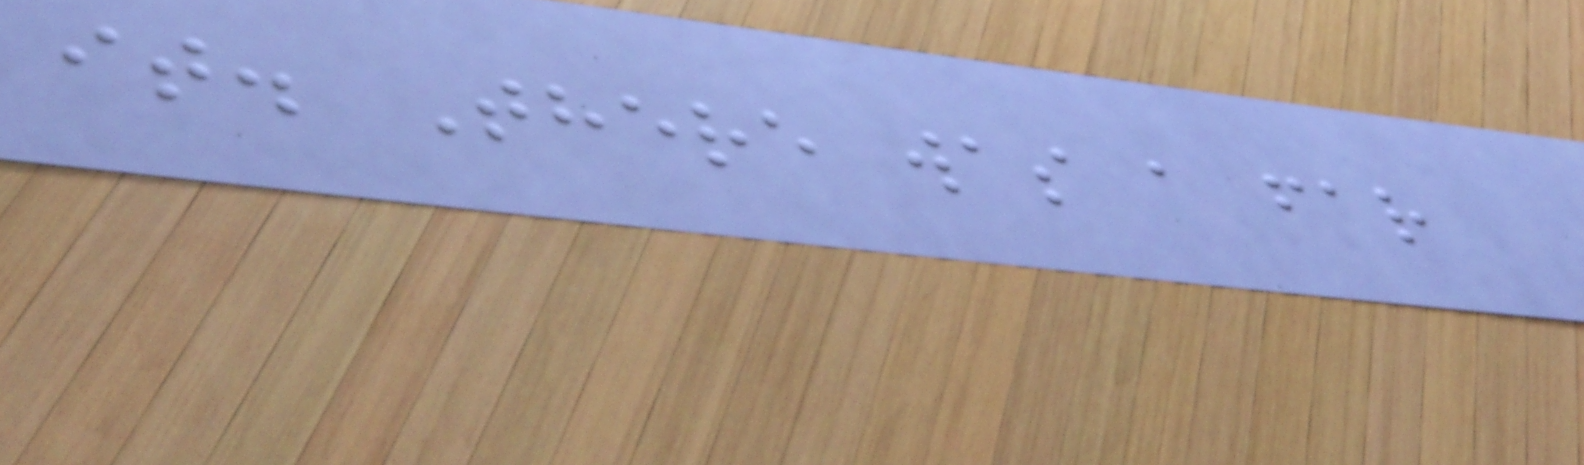it. There was a far
